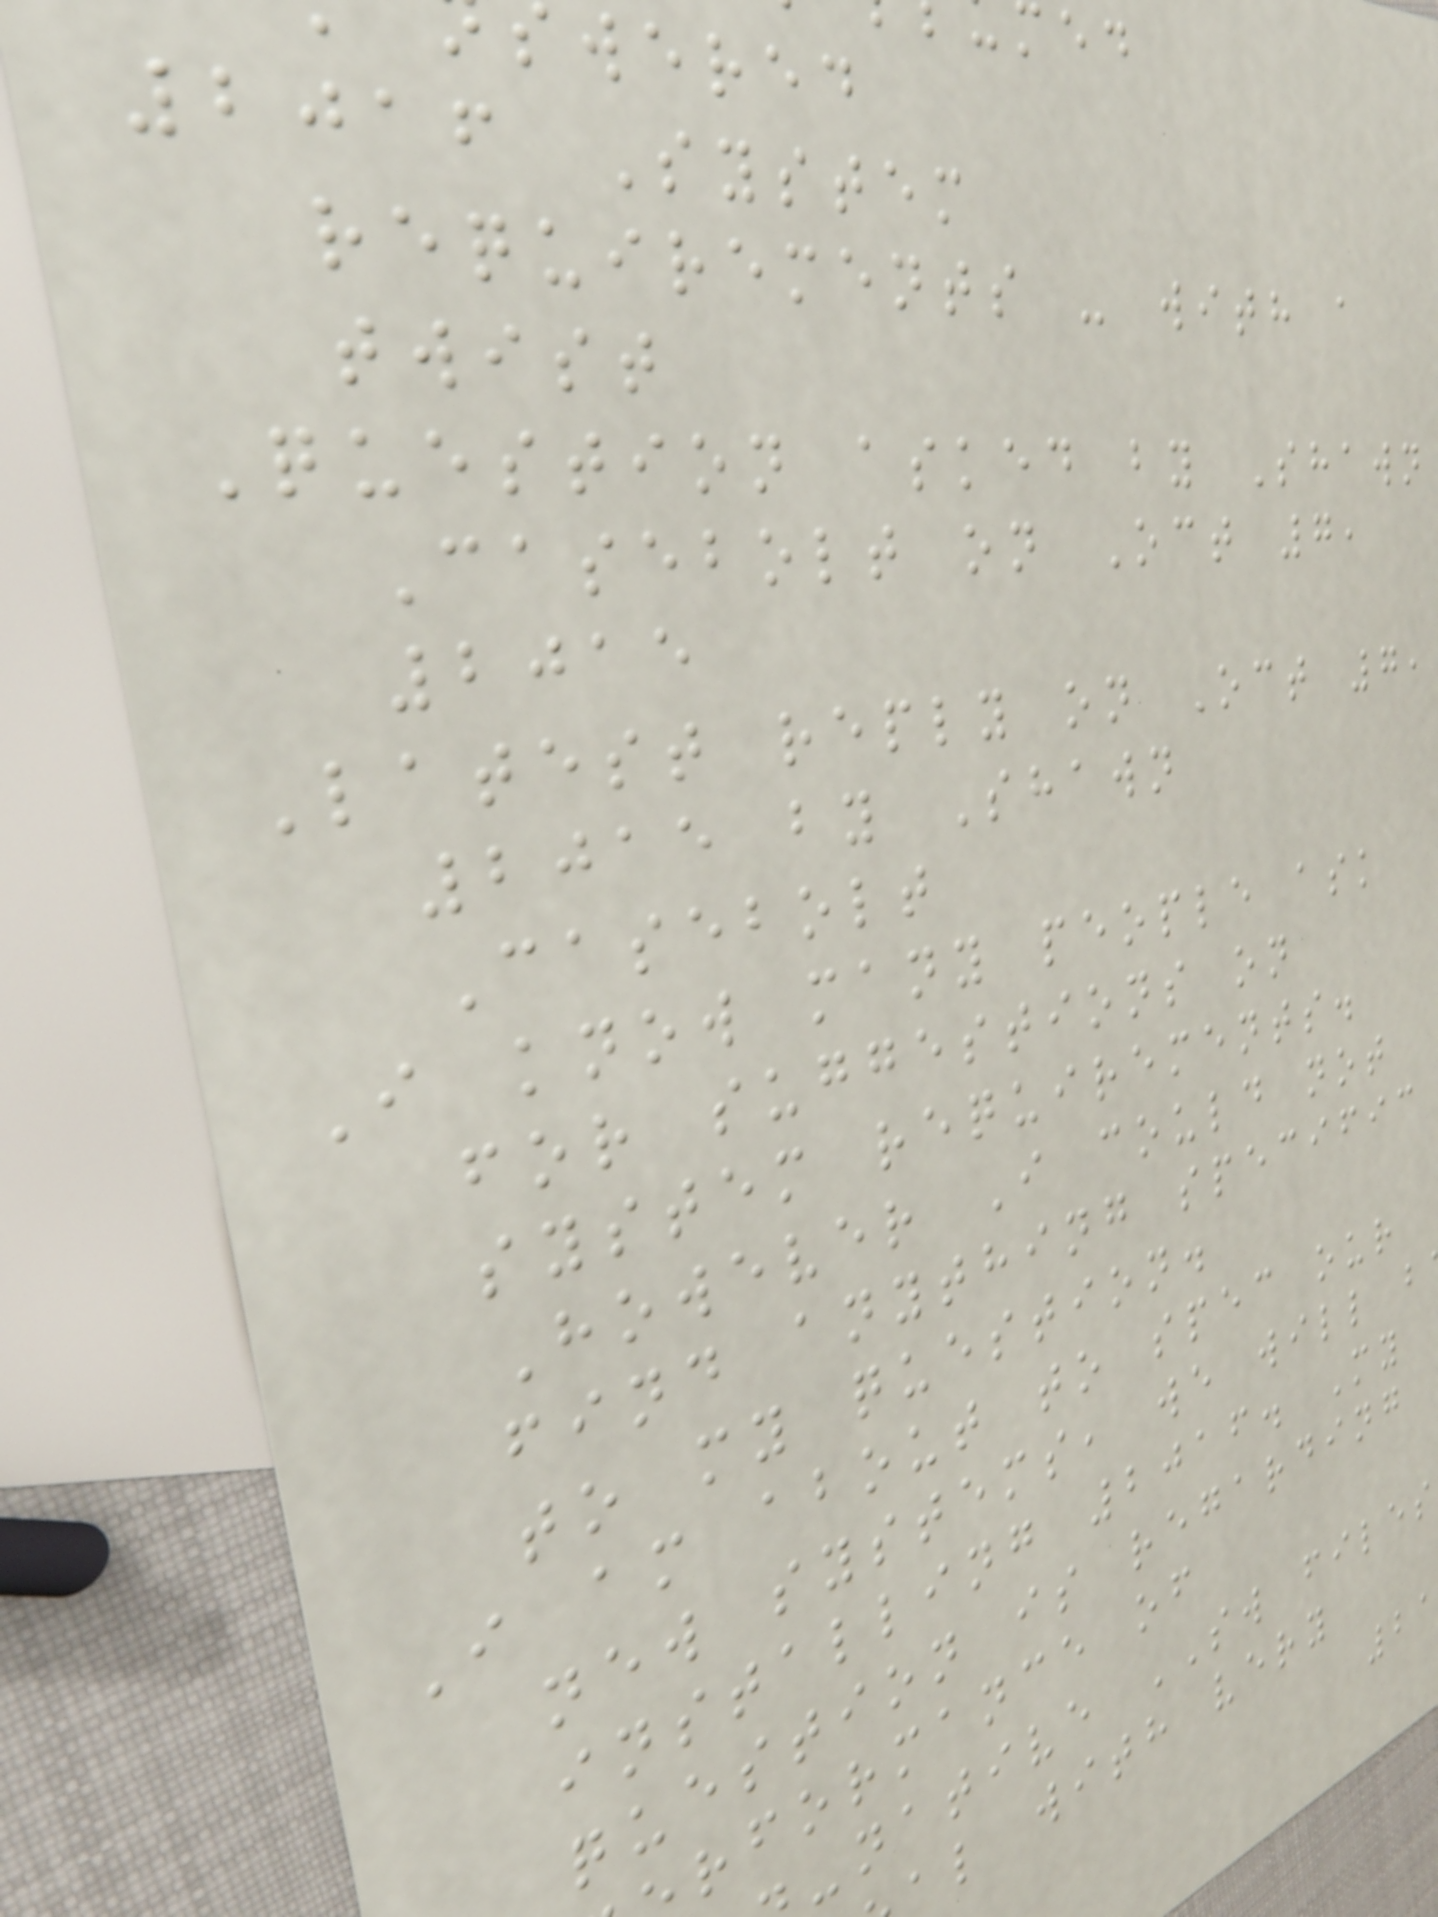wered
2016 System
requirements - with a
twist
Question asked by Shawn
Casebolt on Oct 7,
2015
Latest reply on Oct 7,
2015 by Shawn
Casebolt
I know many people ask
for suggestions on
system requirements.
However I could not
find anything specific
to my question.
I am about to spec our
new systems, we will b
installing 2016. My
question is regarding
rformance of
-native SW files
al with very
